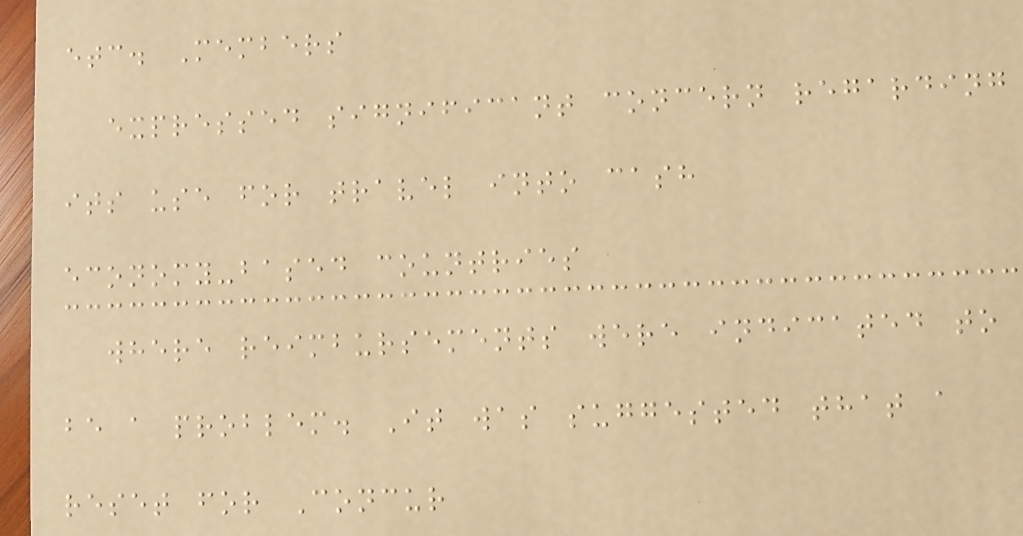etc. Members
expressed significant concern regarding
its use for travel into cash
economy-based countries
where reimbursements were indicated to
be a problem. It was suggested that a
reset for Concur
